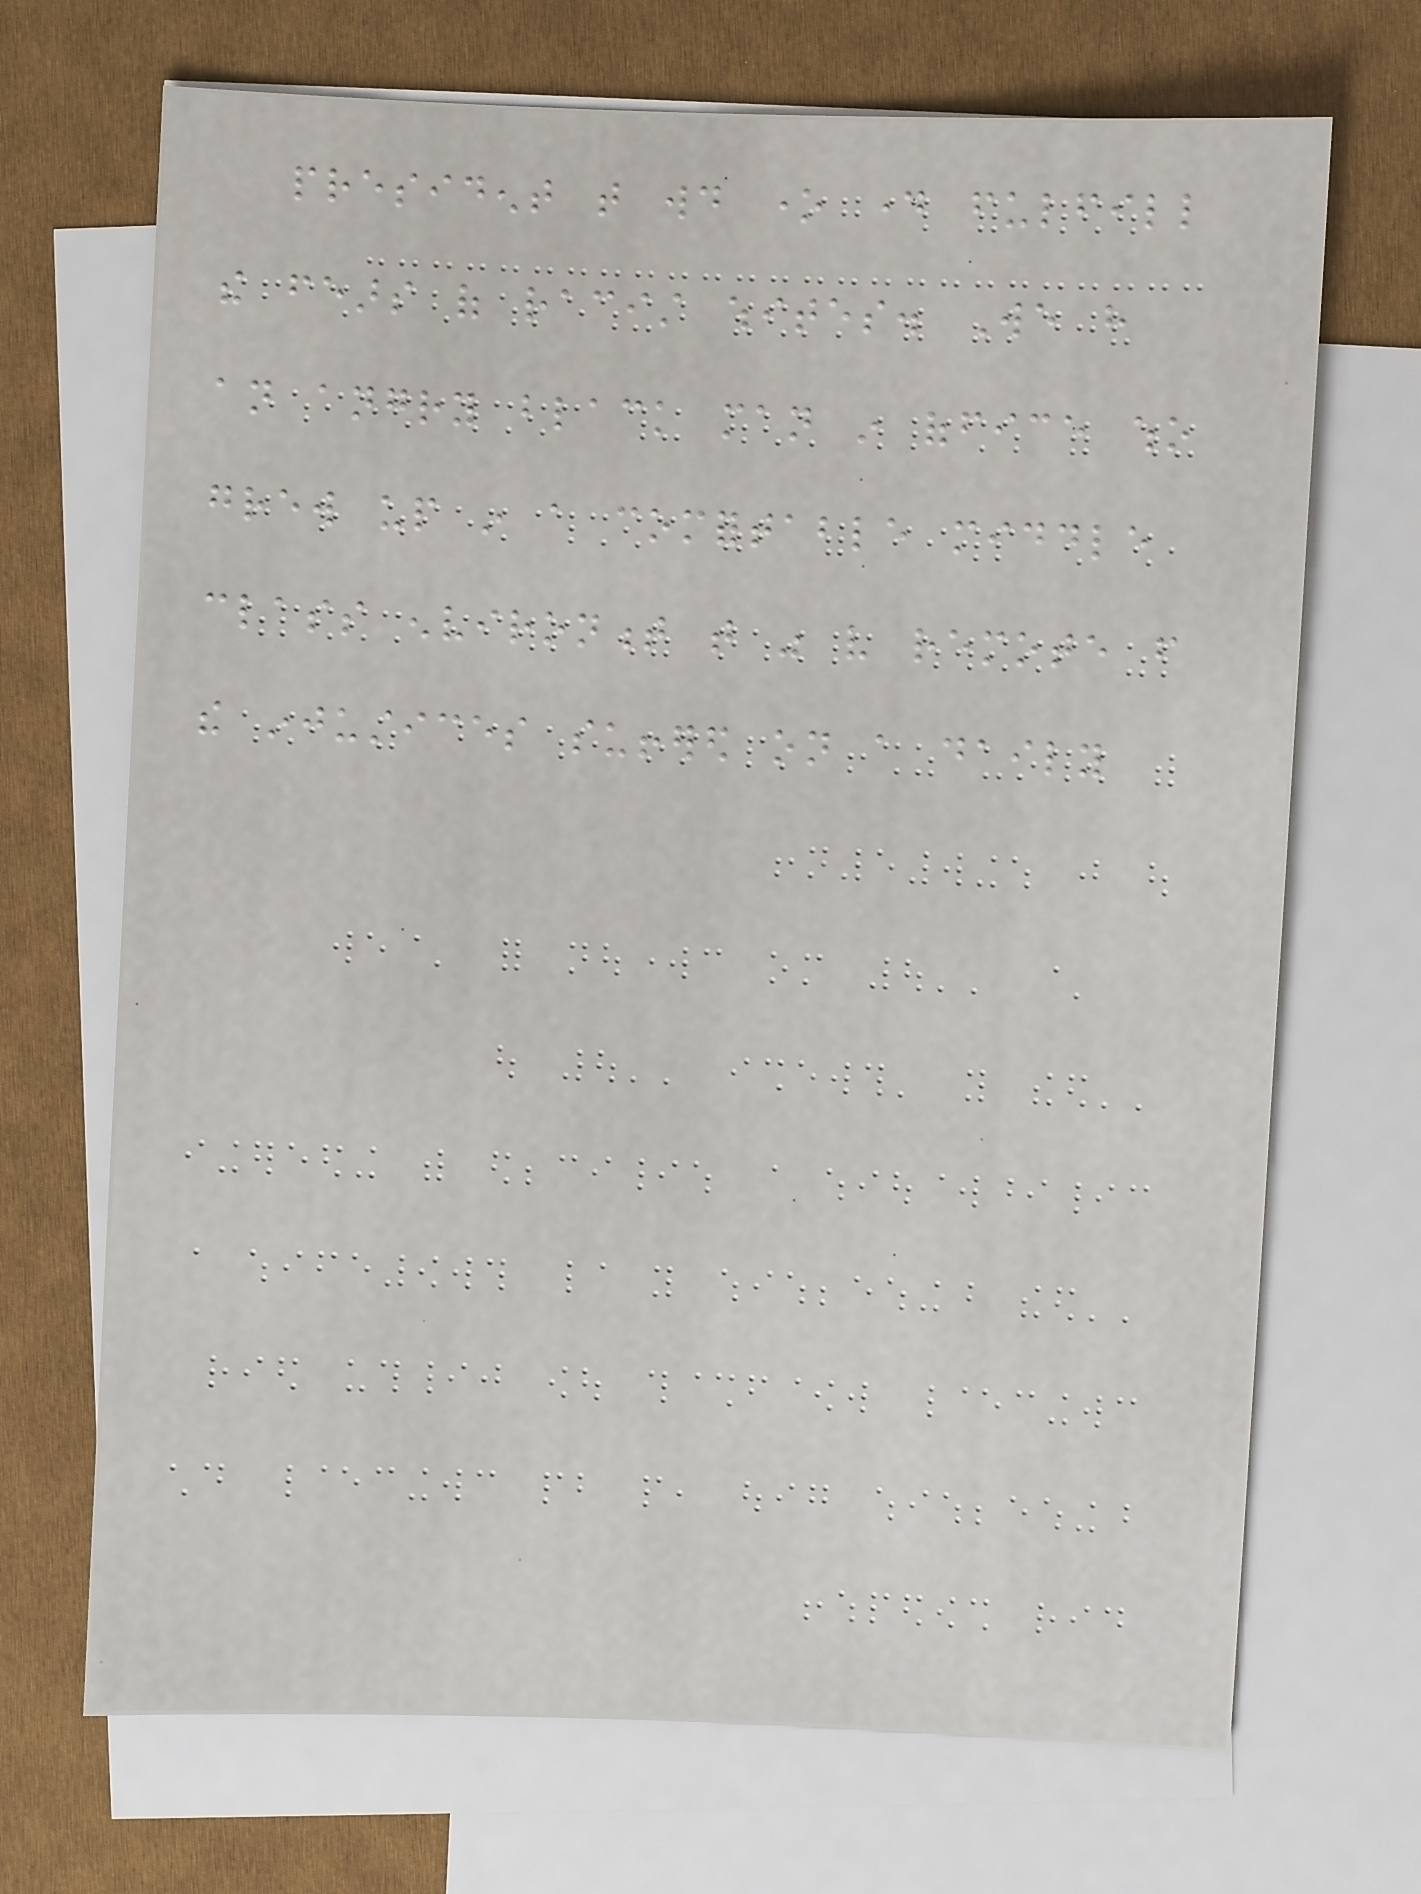president that would one day fulfill
the fears of racist whites. We have
an angry black man in office who
grew up in a comfortable middle
class environment that was very remote from
the injustices suffered on a daily
